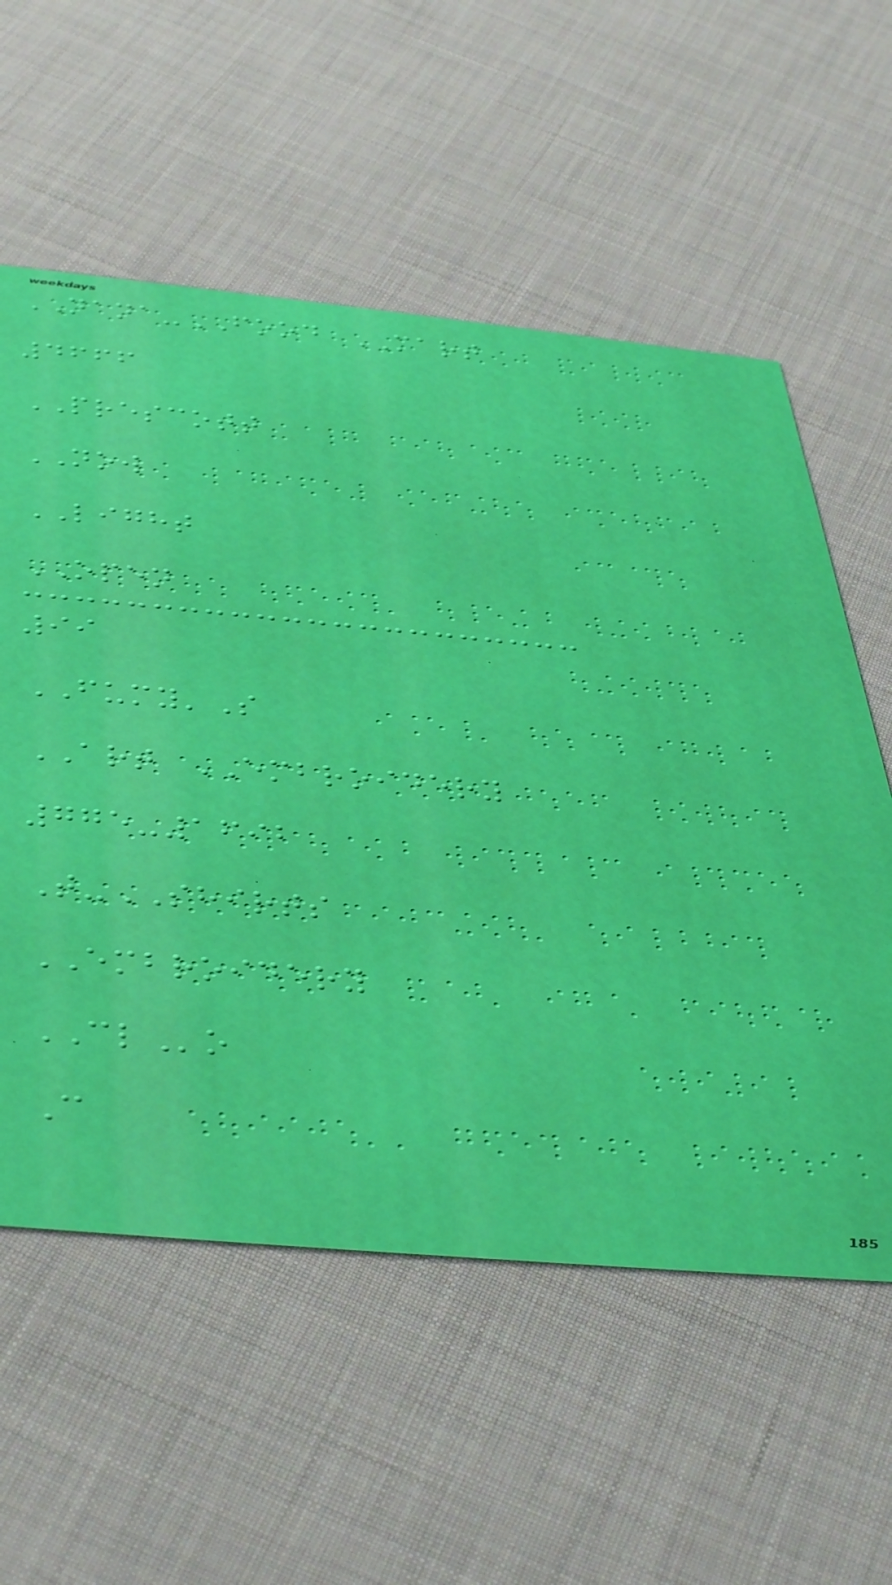NANA-FOOD MART
4666
PRESCOTT
NOW
LIGHT
OPEN
99
FUMY'S
ART EMBROIDERY
775-1692
T-SHIRTS
EMBROIDERY
CLo
C
